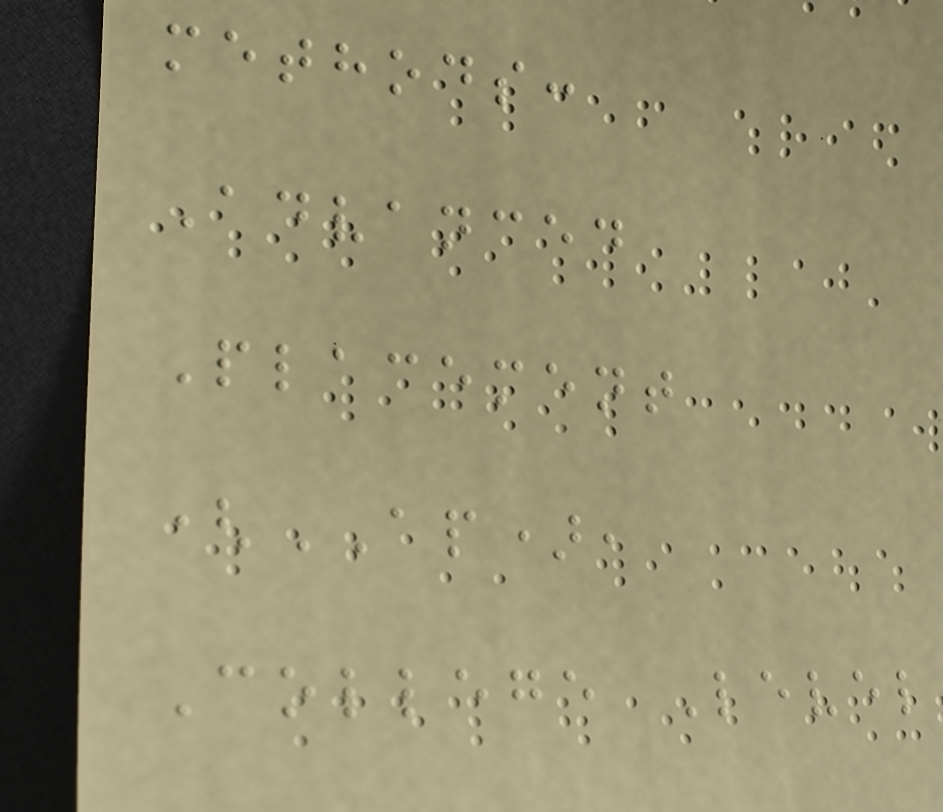methods:
Advanced
Placement
(AP),
College Level
